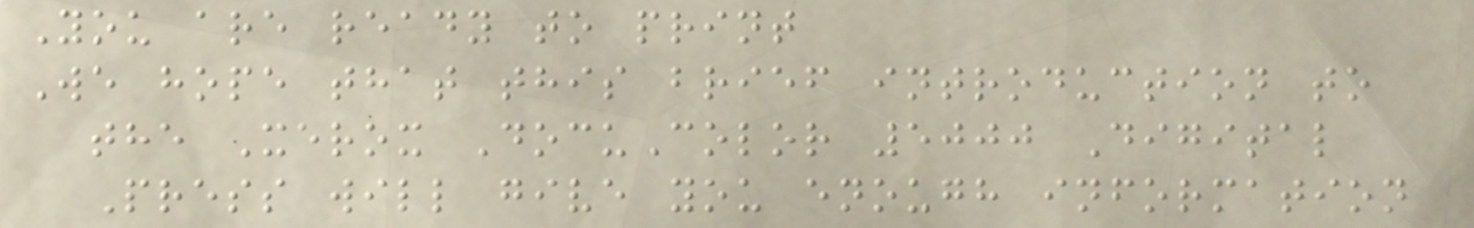You are ready to print
We hope that this brief introduction to
the Xerox DocuColor 5000 Digital
Press will give you enough information
